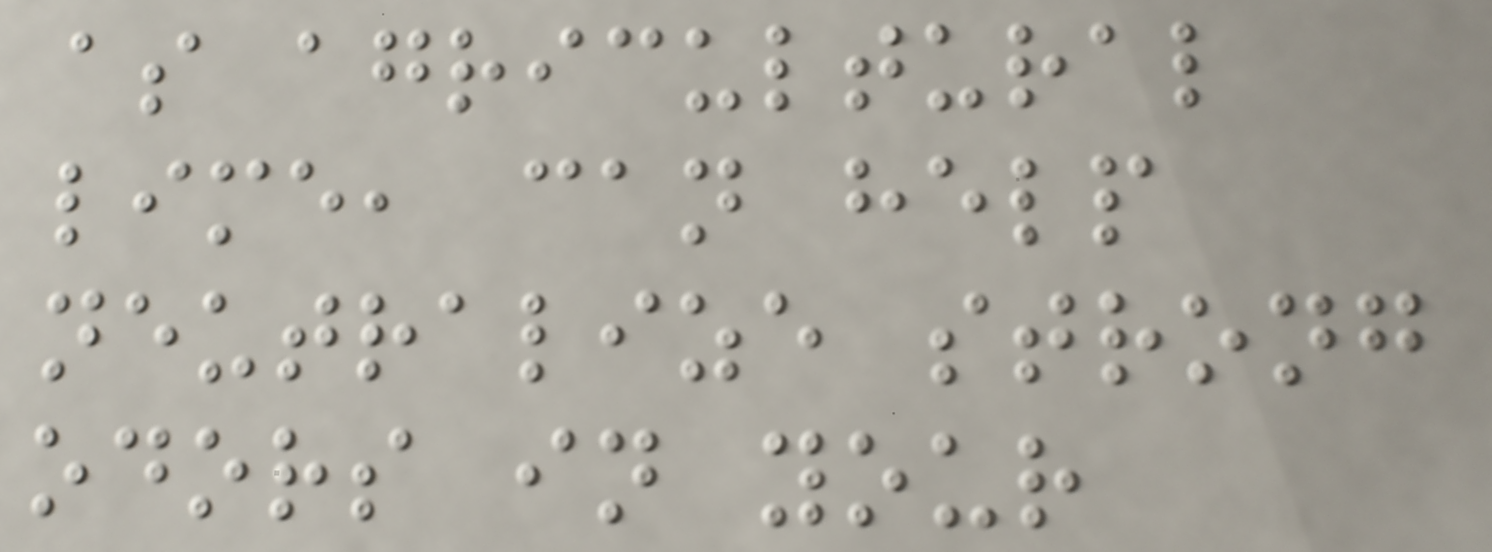as agricultural
lime, can help
neutralize strong
odors in your
